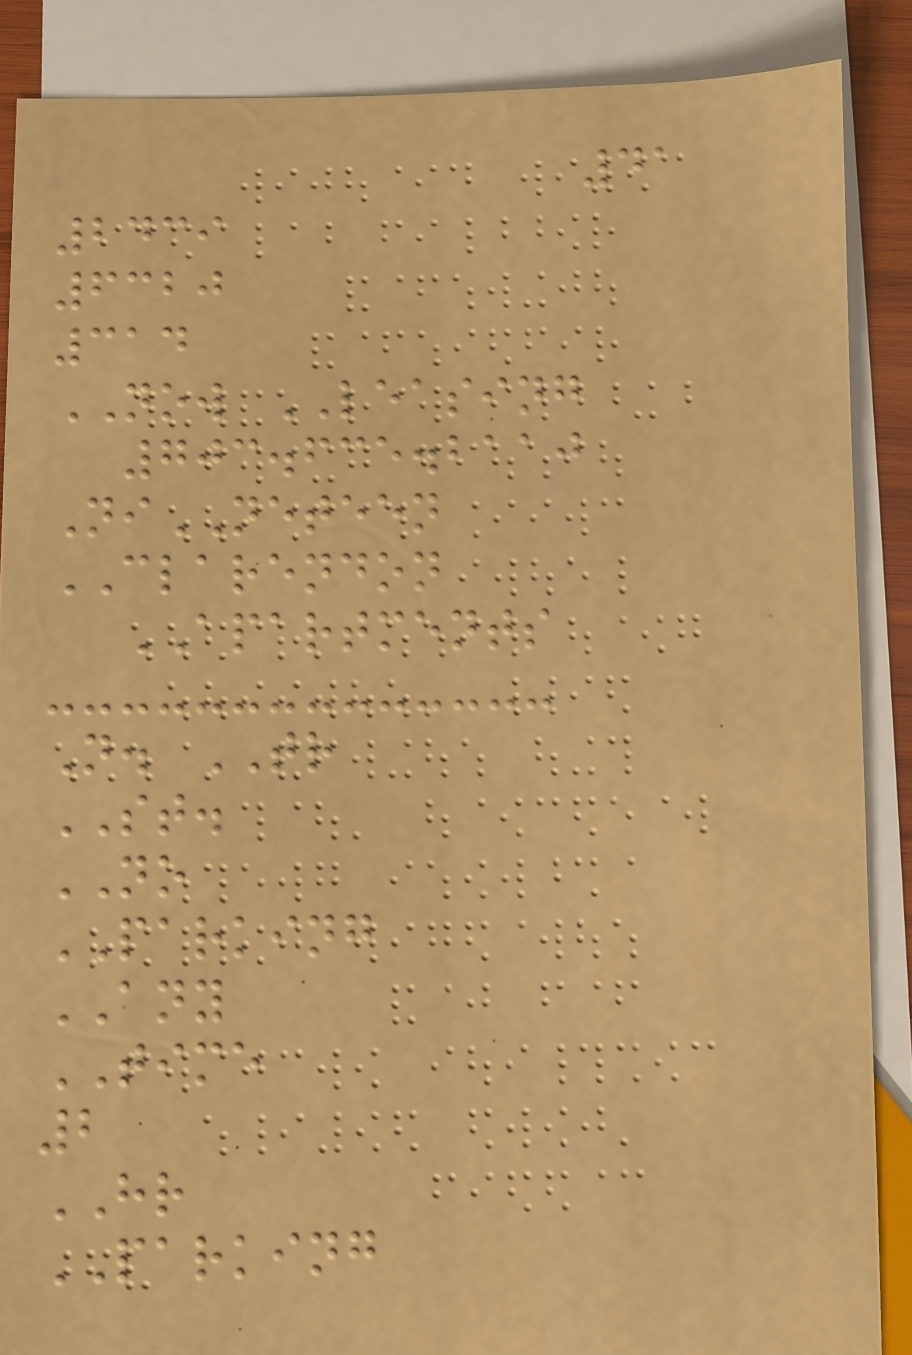41
2439
6320
314
NOW LEASING
703.635.2110
NiNETEEN
CLARENDON
APARTMENTS
N. TR
ST.
NO
PARKING
ANY
TIME
2
HR
PARKING
